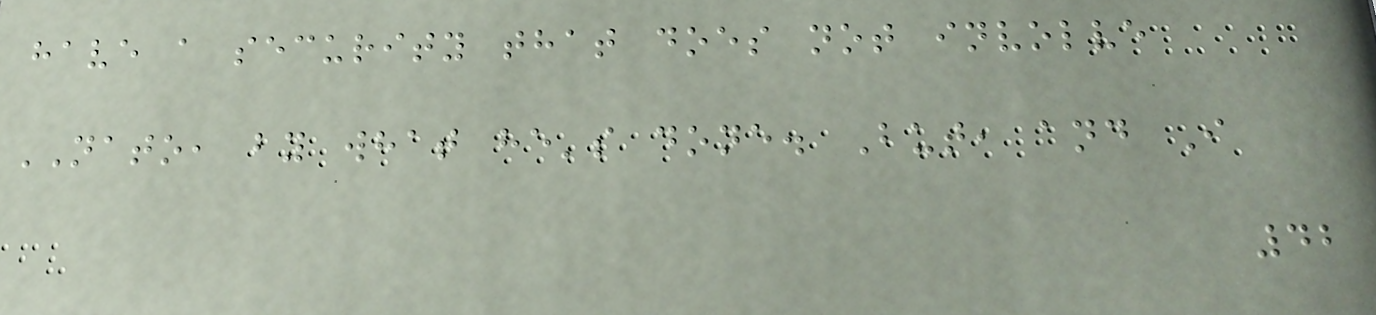have a security that does not involve
NATO, by what he's done. But, and I
42
